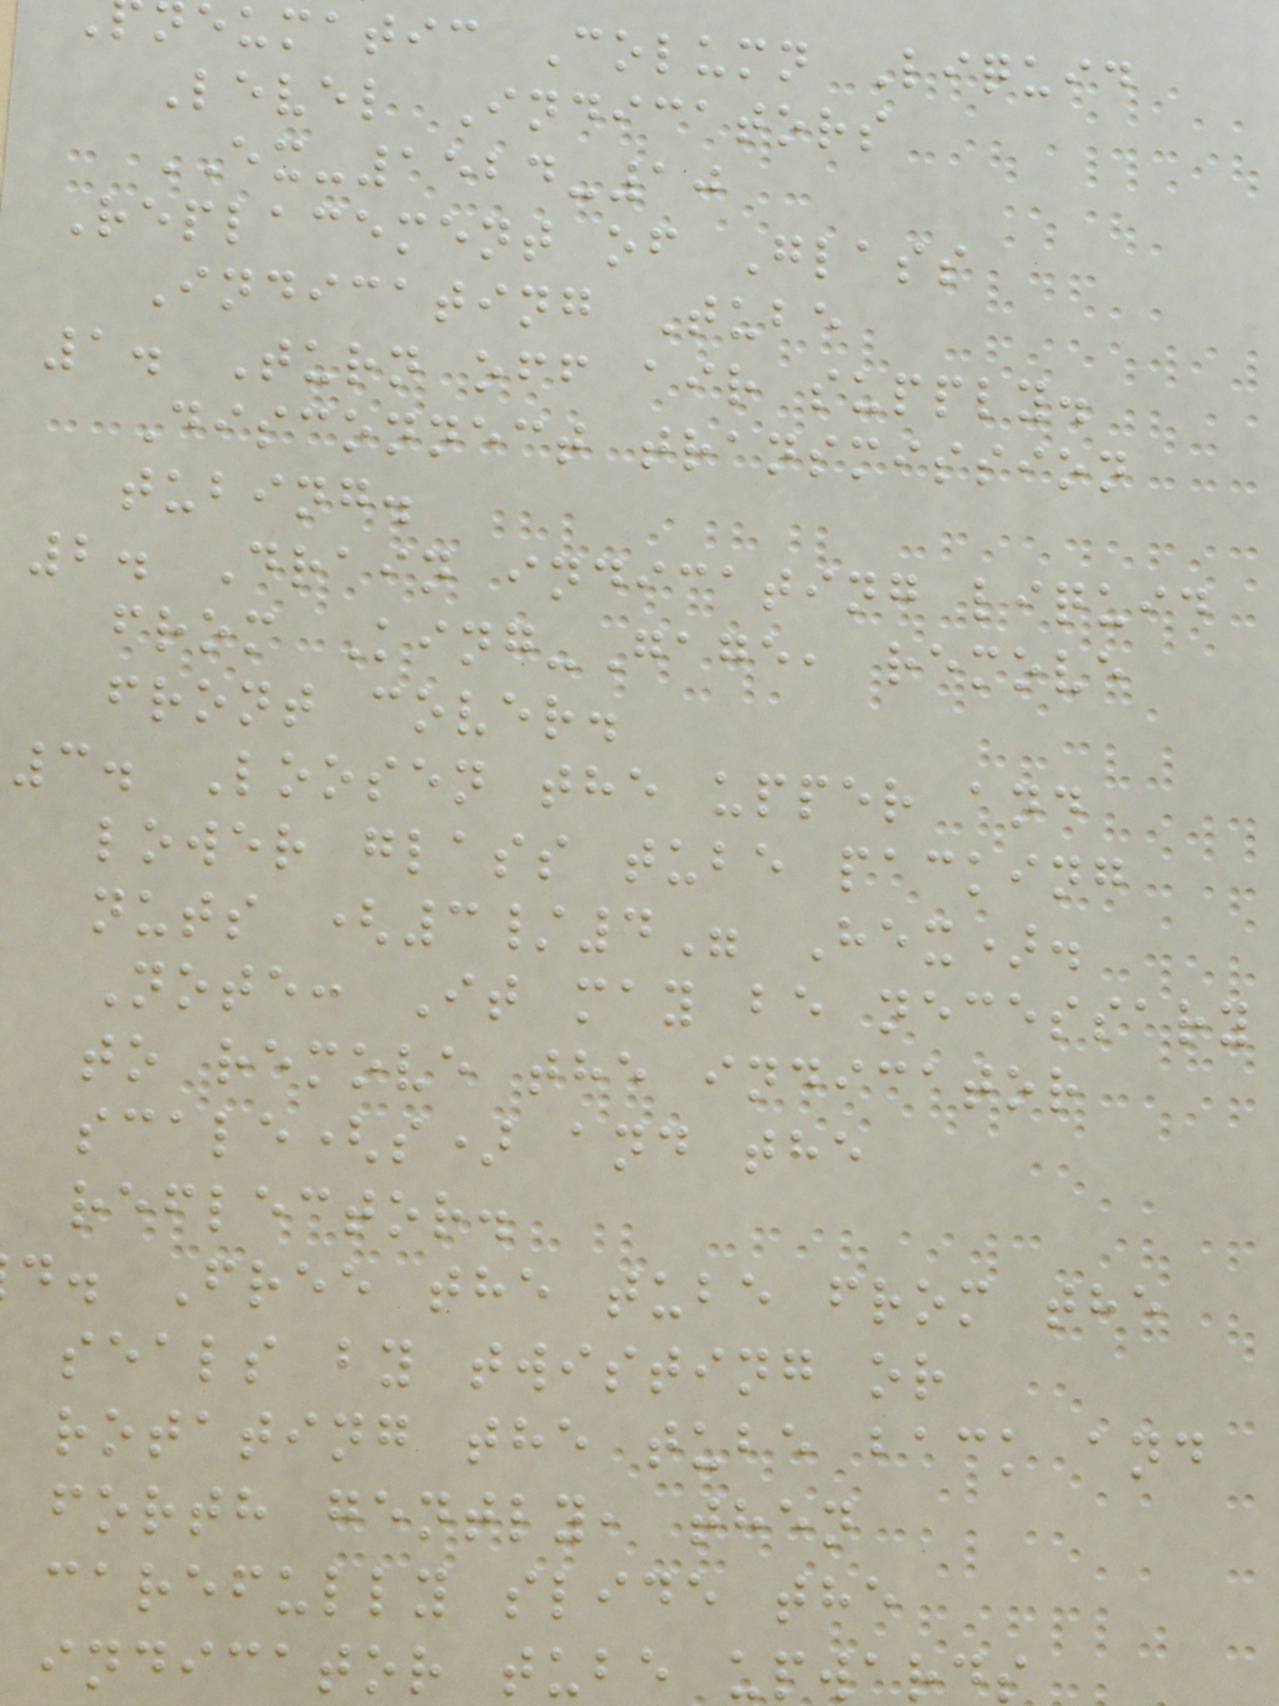eumatic Column Liquid
Level Indicators
EX-1524-10
Replacement of Glass
Indicating Tube
1. Turn off air supply.
Disconnect transmission
tubing.
2. Drain indicating liquid
from King-Gage, remove
front cover.
3. Loosen the upper and
lower glass tube packing
nuts (3/4" Hex).
Note: It may be necessary
to remove the indicator
scale(s) and the
reflector.
d. Free the tube from the
seals by twisting or
rotating the tube back and
forth gently, then
carefully slide the
indicator tube upwards
